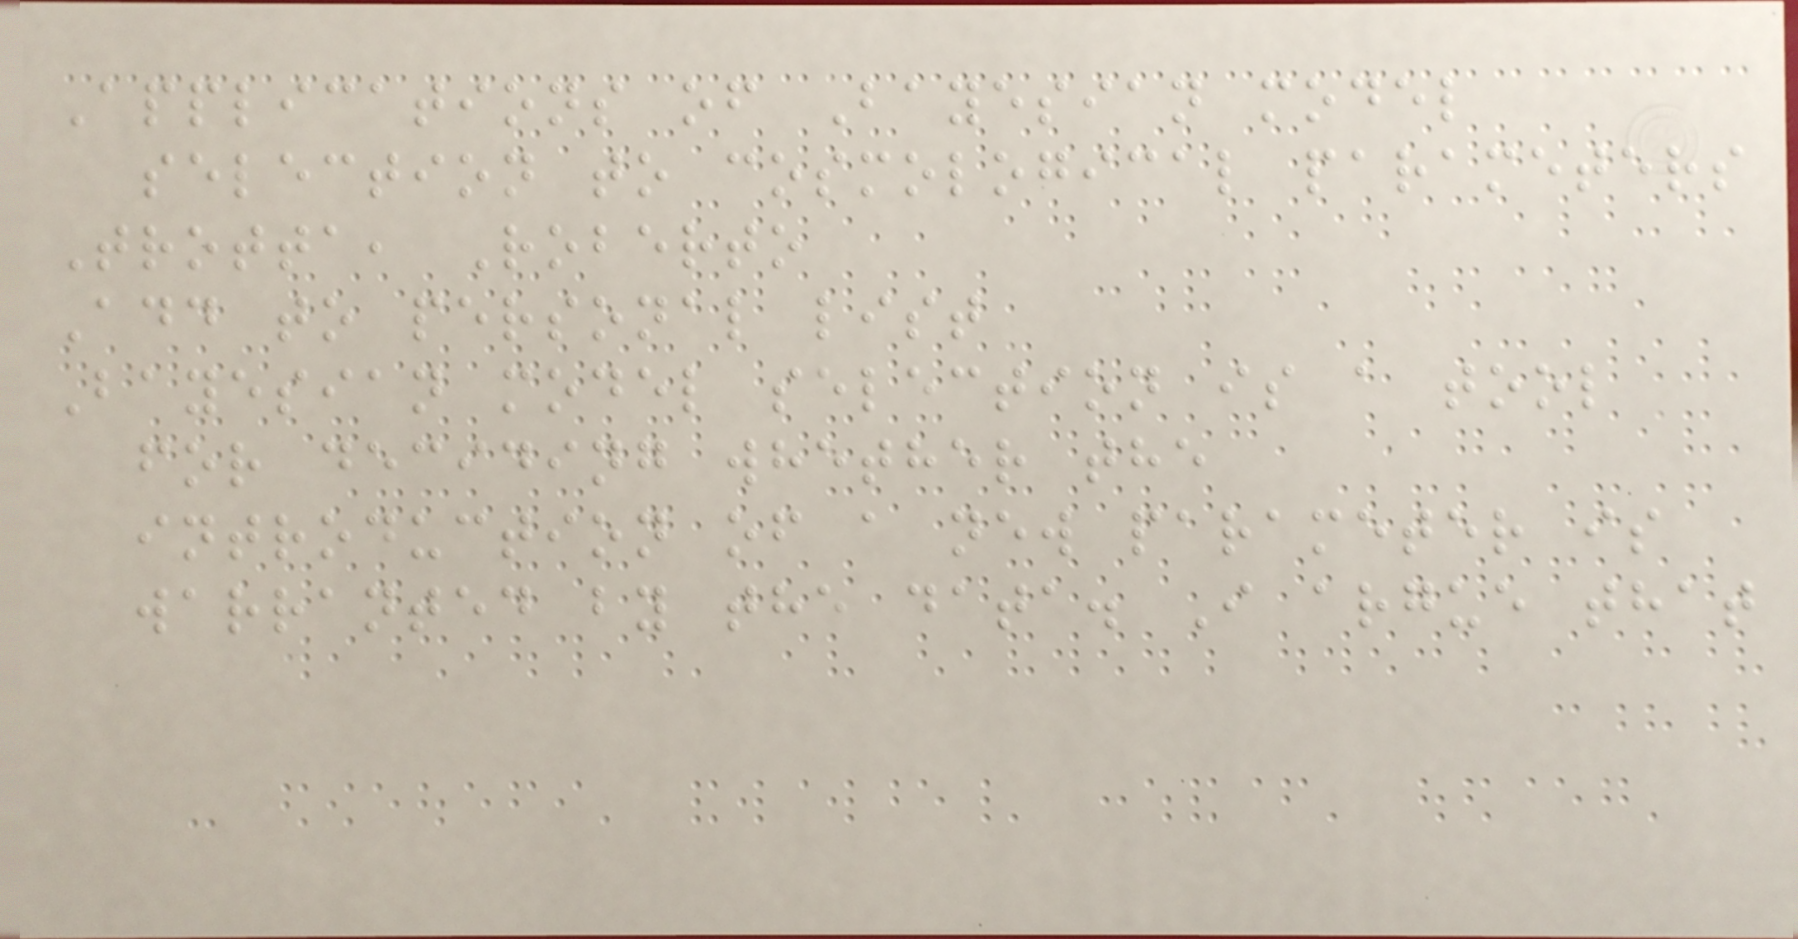Applications of Bayesian model
selection to cosmological parameters
Trotta, Roberto
Add to personal list
Bayesian model selection is a tool
for deciding whether the
introduction of a new parameter is
warranted by the data. I argue that
